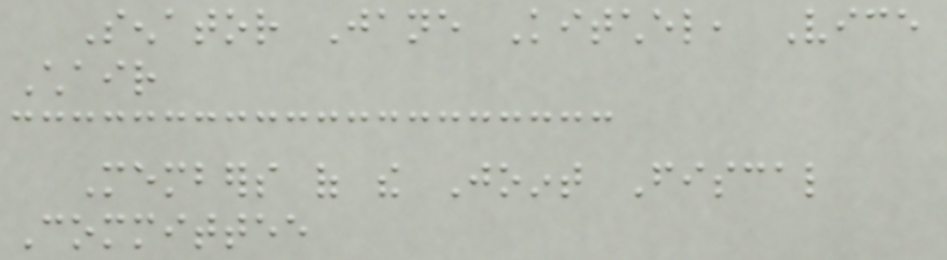Senator Jane Kitchel, Vice
Chair
Members of the Joint Fiscal
Committee
